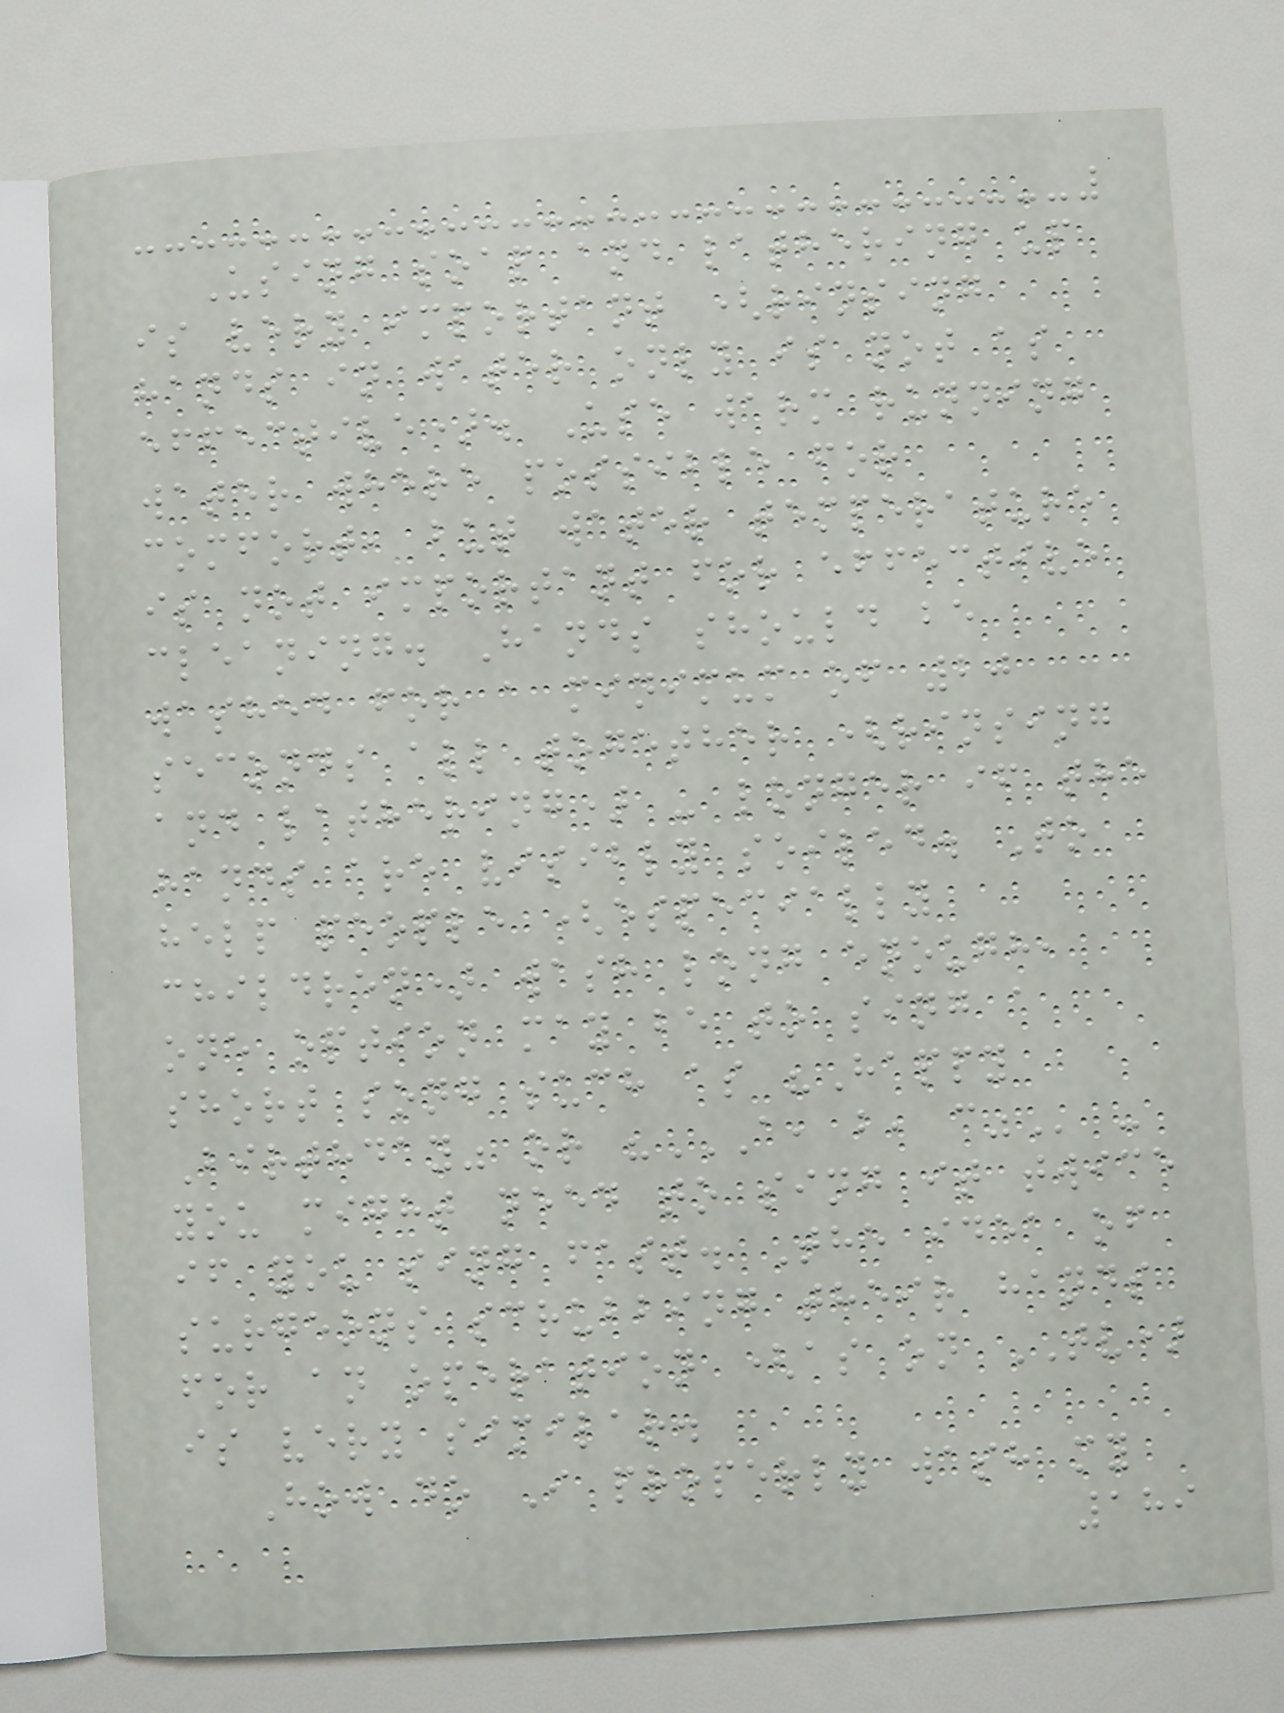Using soap and lathering up
is very important (rinsing
hands in water only is not as
effective). Use warm running
water where possible for
comfort, but water temperature
is not important for effective
cleaning. Hands should be
washed for a minimum of 20
seconds all together (rinsing
and lathering) - longer if the
hands are visibly soiled. To
help people (especially
children) wash long enough,
one option may be to sing a
short song such as "Happy
Birthday" or "A, B, C" -
you might need to sing it twice
if you sing fast. The idea of
surgeons scrubbing their hands
for an operation (as on TV)
is very similar.
How do I properly wash my
189
